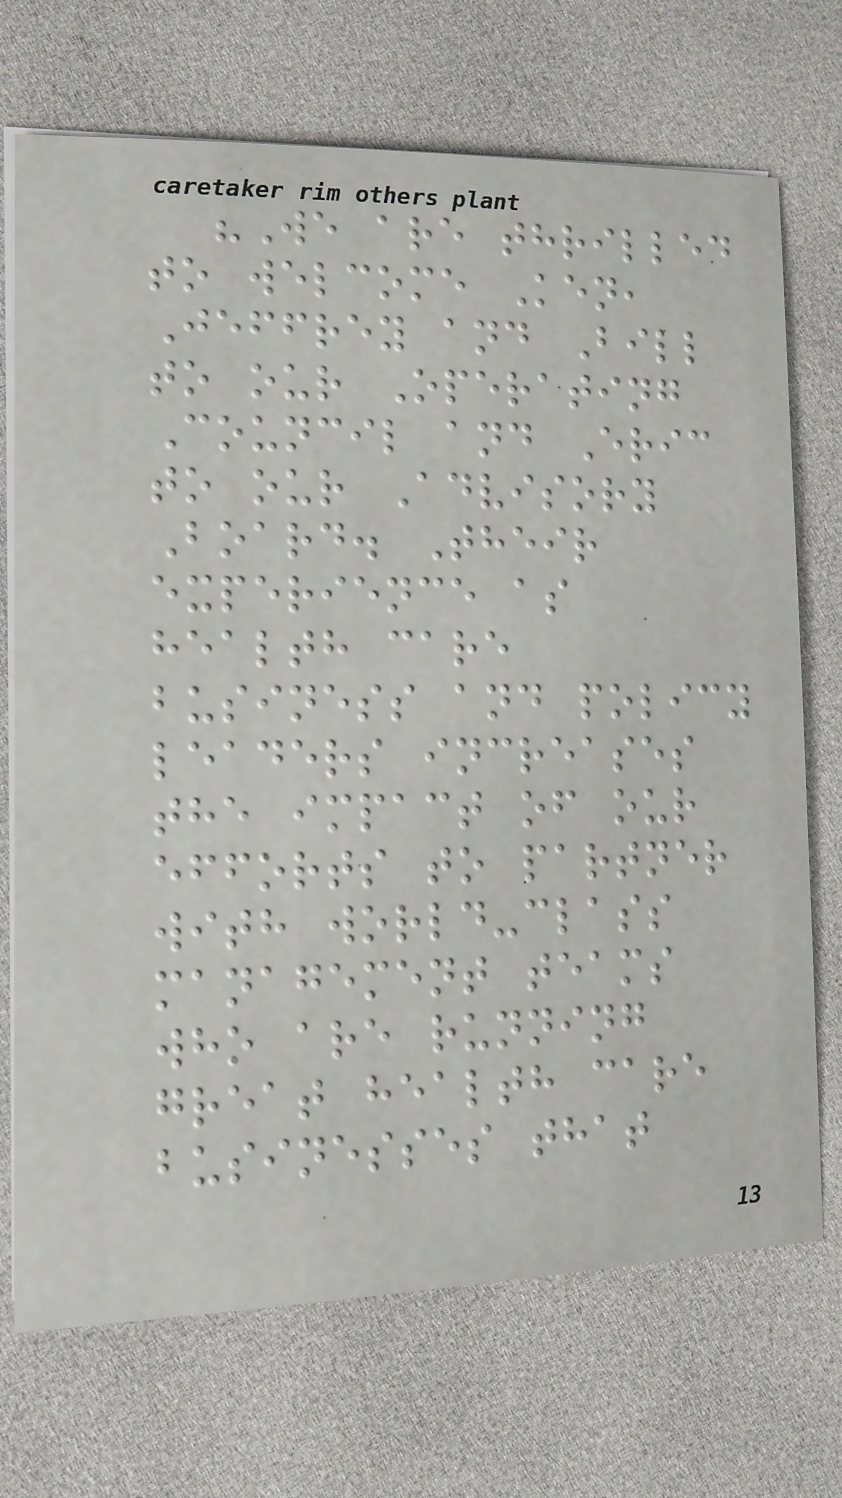"We are thrilled
to welcome Ken,
Jeffrey and Bill
to our Operating
Council and Eric
to our Advisory
Board. Their
experience as
health care
business and policy
leaders increases
the impact of our
efforts to partner
with world-class
management teams
who are running
great health care
businesses that
